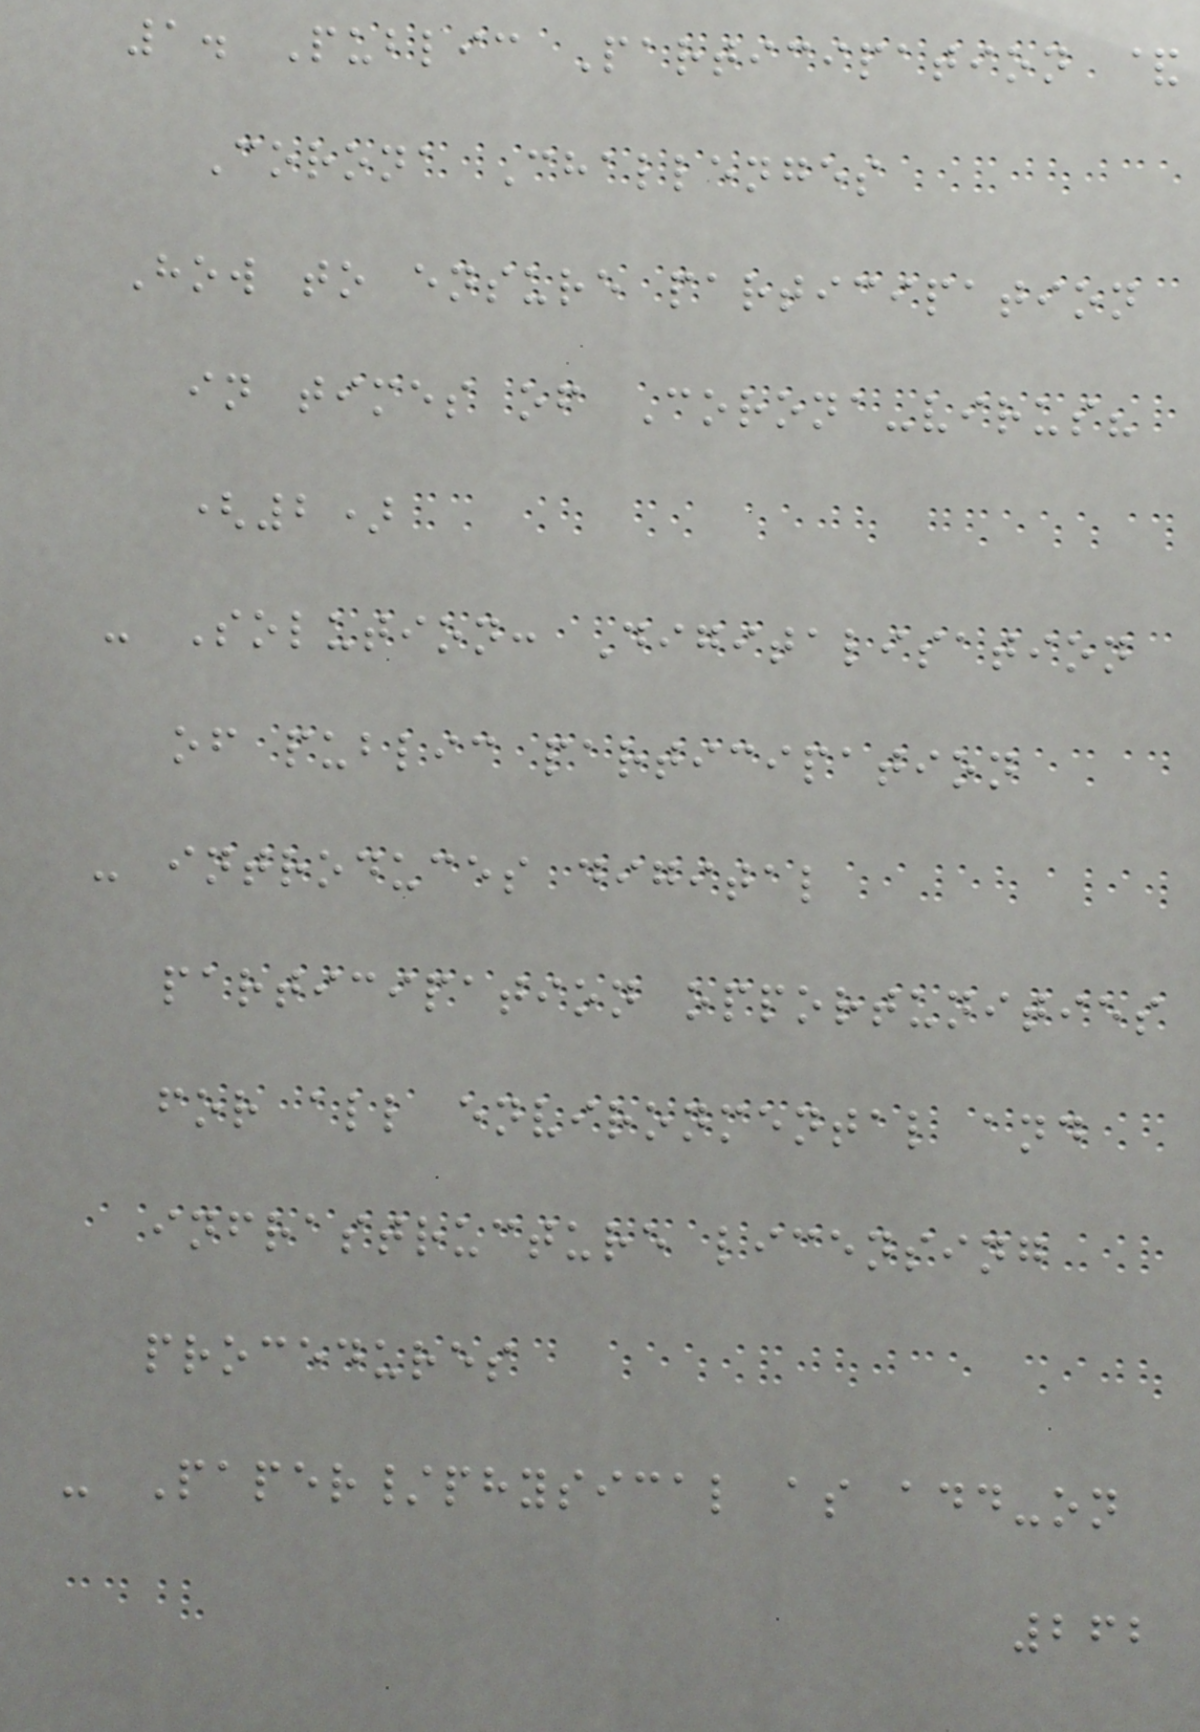1. Public Participation &
Corona Challenges
How to ensure participation
in times of Corona-virus?
(2)
- Solution: Digitalisation
of public participation
- introduces digital
participation opportunities
for all environmental and
infrastructure licensing
procedures
- Paper/physical as add-on
262
